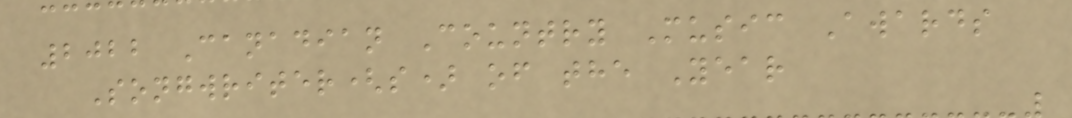2022 Canadian Country Music Awards
Songwriter(s) of the Year
